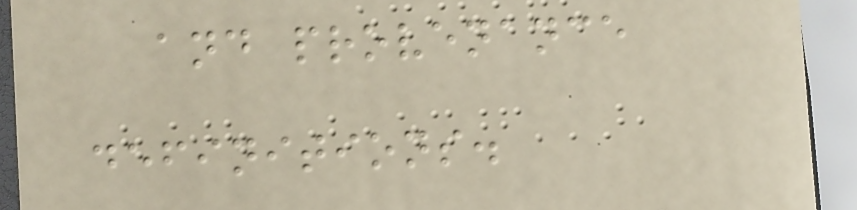and provenance
definitions.
